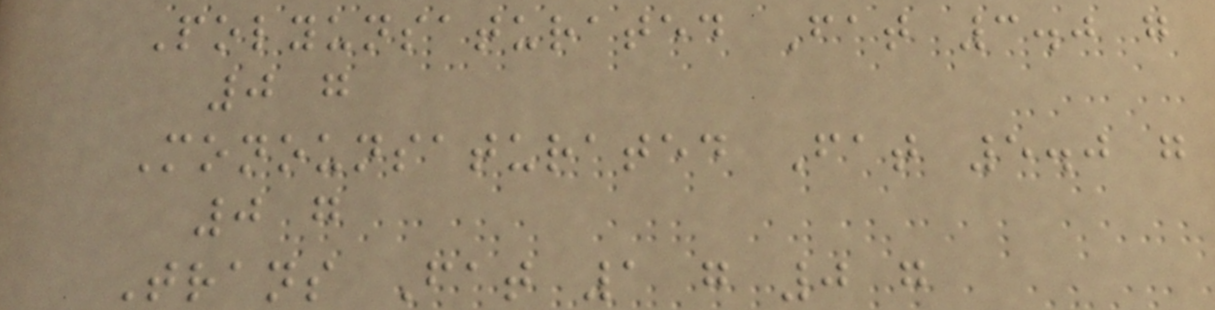Polyunsaturated Fat 3.0 g
0 g
Monounsaturated Fat 5.0 g
0 g
Trans Fat 1 g 0 g
